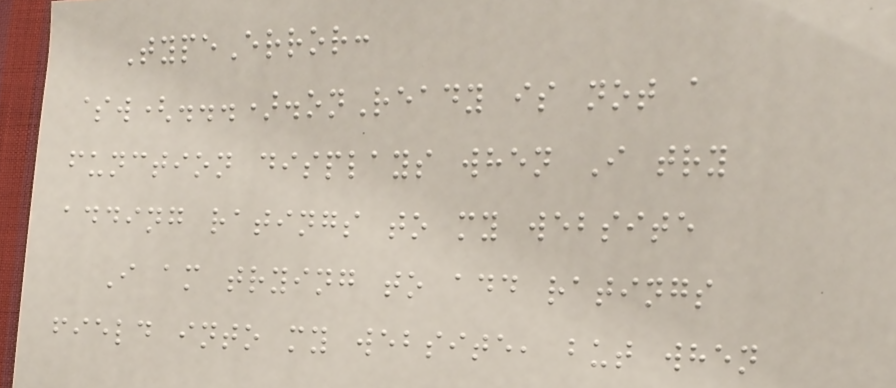TypeError:
$w(...).onReady is not a
function displays when I try
adding ratings to my website
I am trying to add ratings
field into my website, but when
